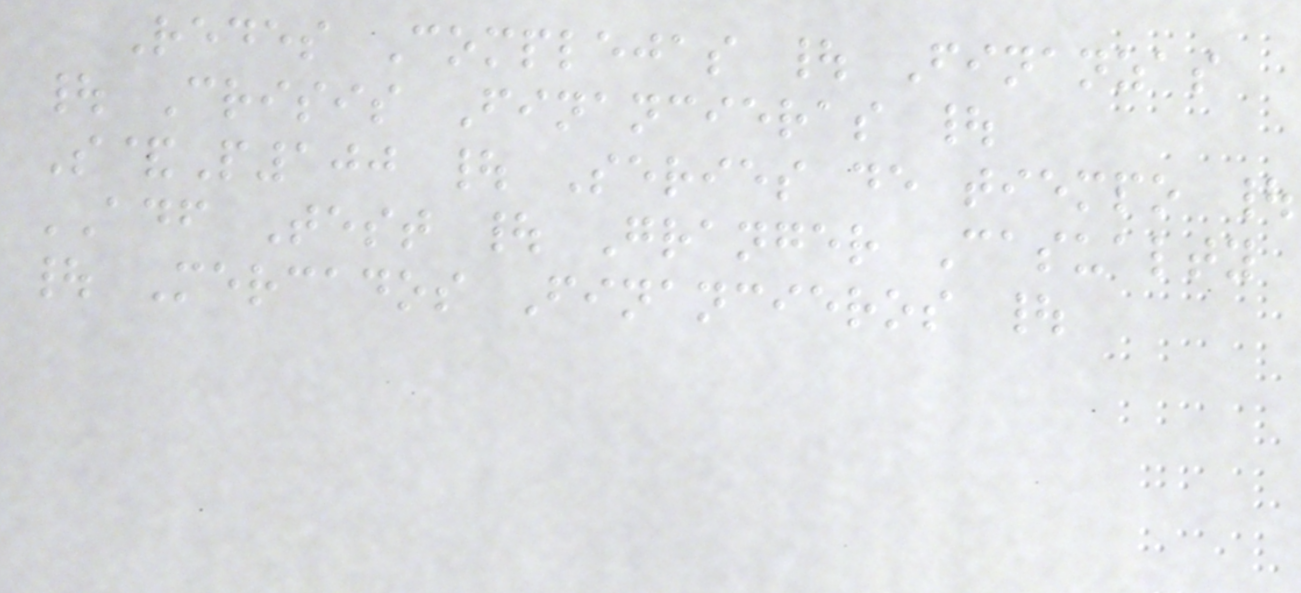Redes Complejas | Finanzas
| Crisis Financieras |
S&P100 | Series de tiempo |
ADF Test | Granger Casualty
| Mercados Financieros |
